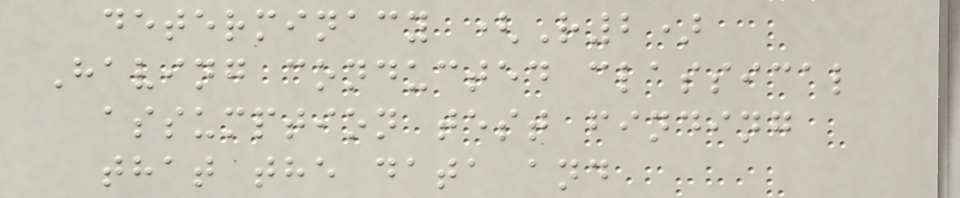determinacy (R2)
Having conducted classical
assumption test finding
that the data and
